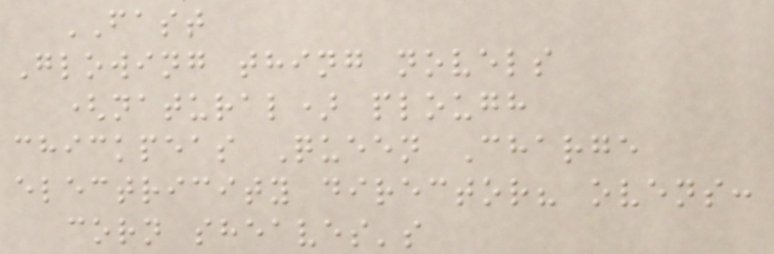FAST
Glowing thing novels
(natural) plough
chickpeas Queen Charge
electricity director? ovens:
corn sheaves's
